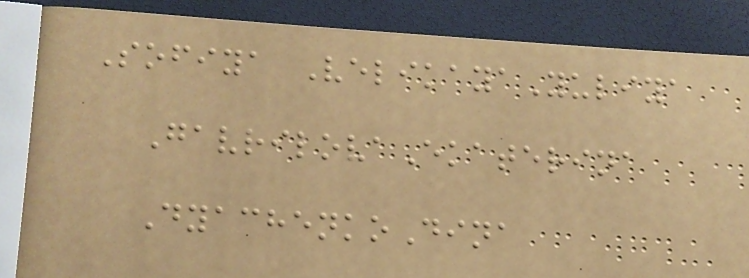Sofiya VelikayaYuliya
GavrilovaEkaterina
DyachenkoDina
